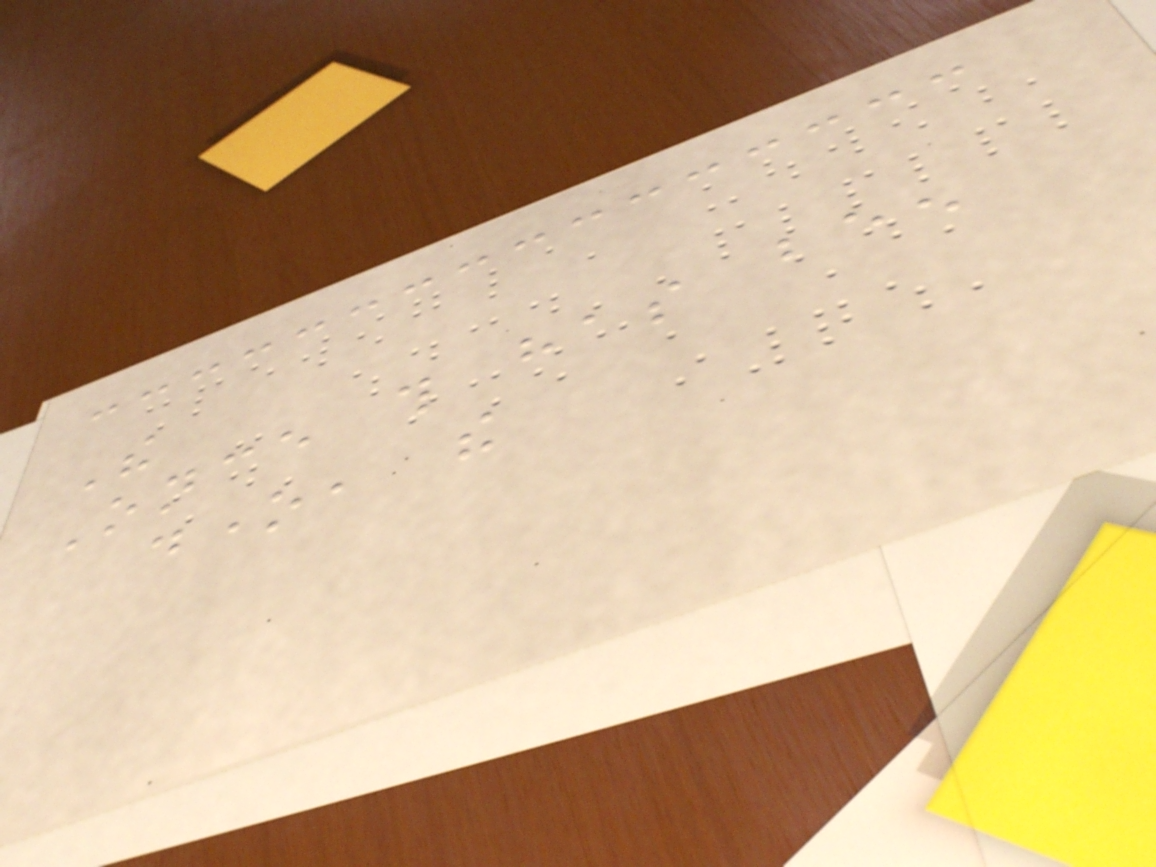The
Once this has been
done, the
